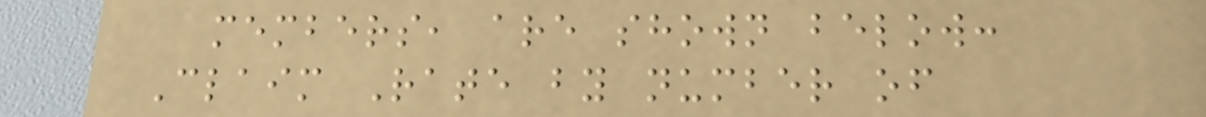members, are shown below:
Claim Rate by number of
